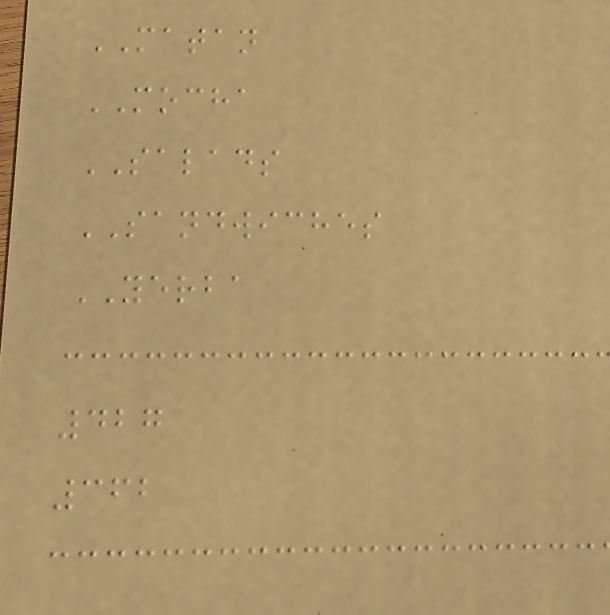MATAN
MOCHA
SALADS
SANDWICHES
YERBA
427
362
